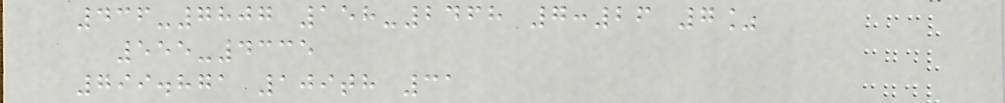436-7807 158-2468 7:26 7%
555-4335
799.871 109th 31
